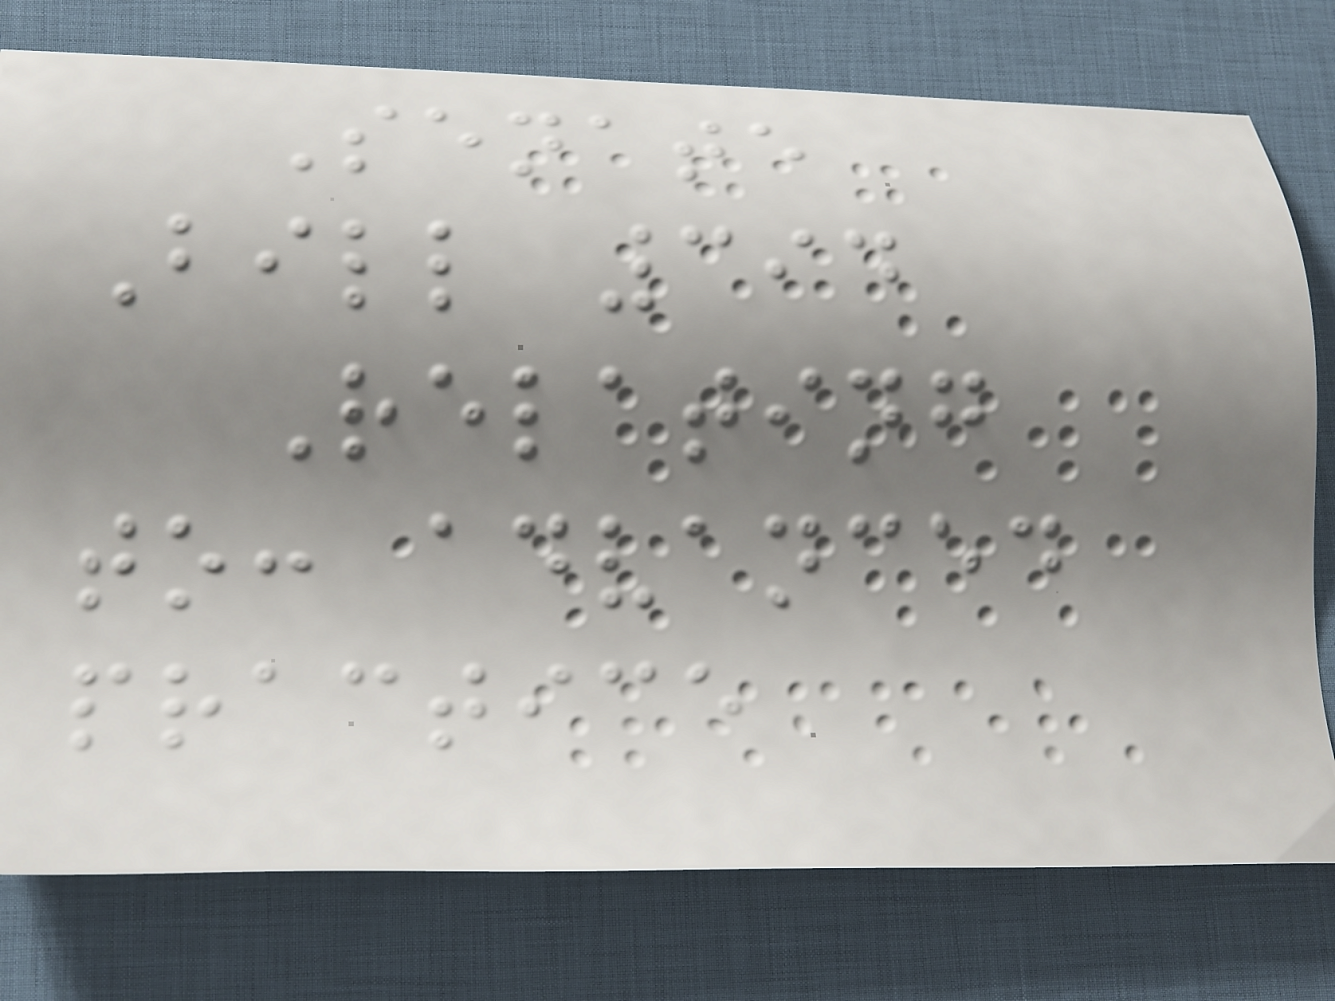Senate
Bill 394
Relating
to: advanced
practice
